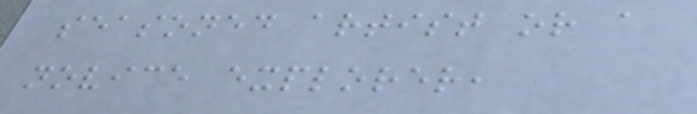seasoned artist or a
novice explorer,
